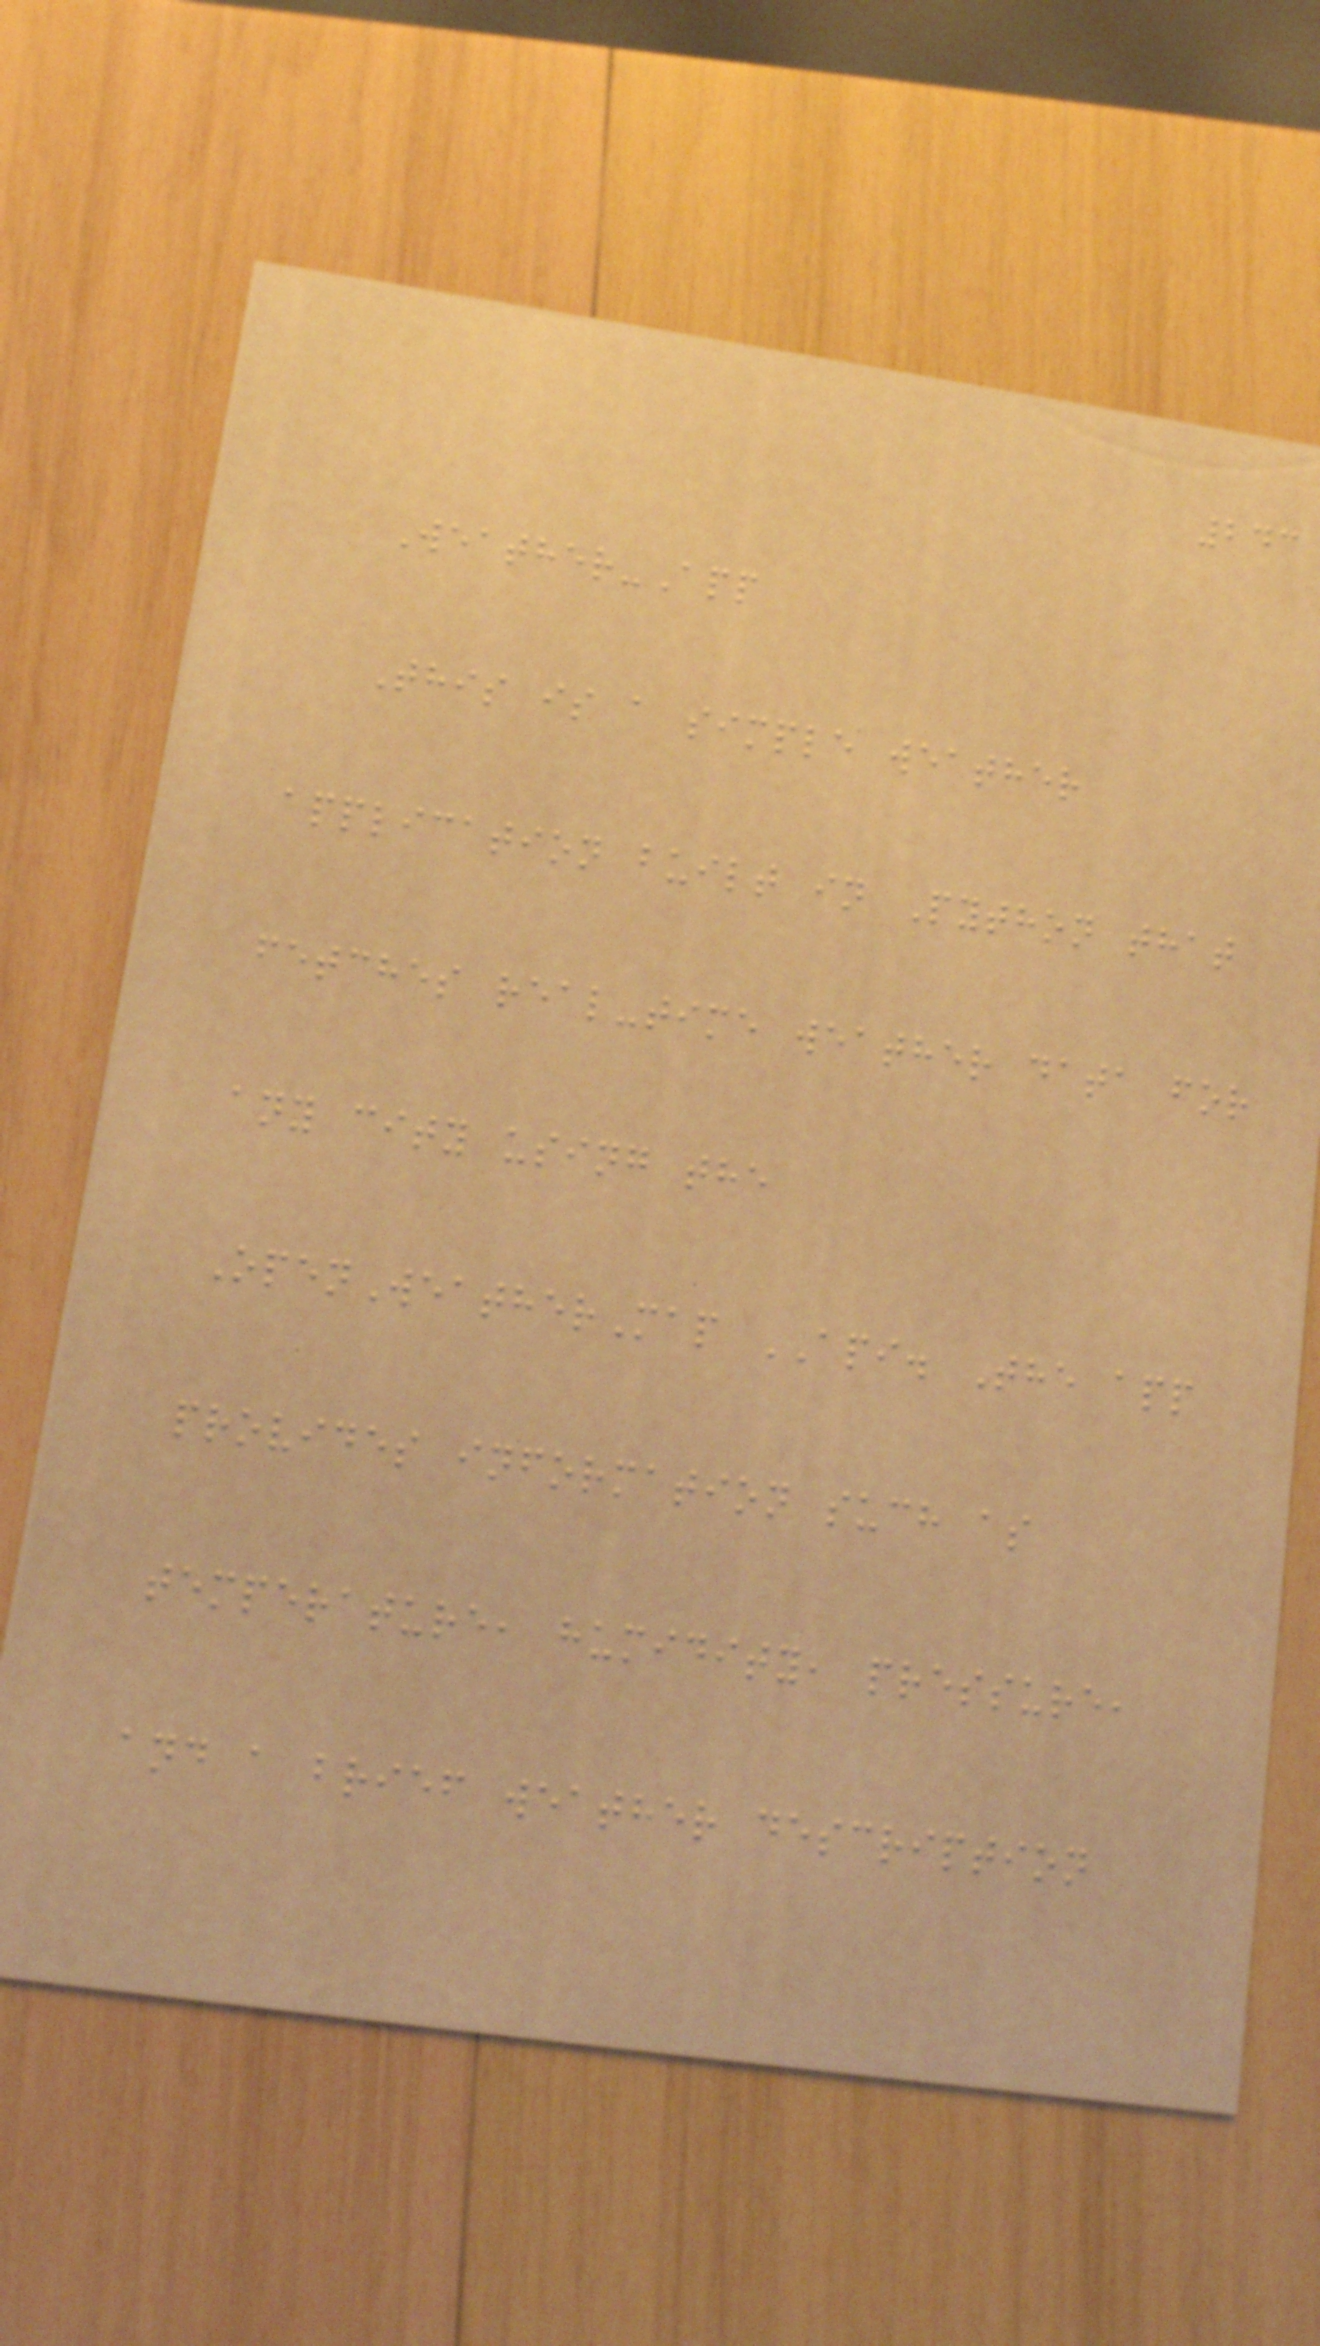243
Weather-App
This is a simple weather
application built in Python that
fetches real-time weather data for
any city using the
OpenWeatherMap API. The app
provides information such as
temperature, humidity, pressure,
and a brief weather description
